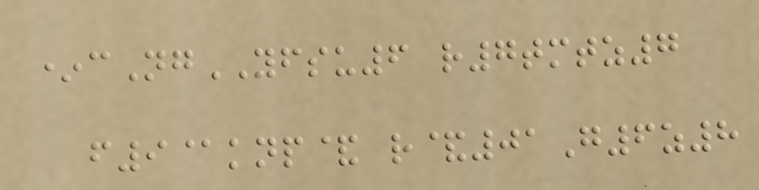*cNgYFSU6 r7tmtz7
f9@knp& r&01G6z8
